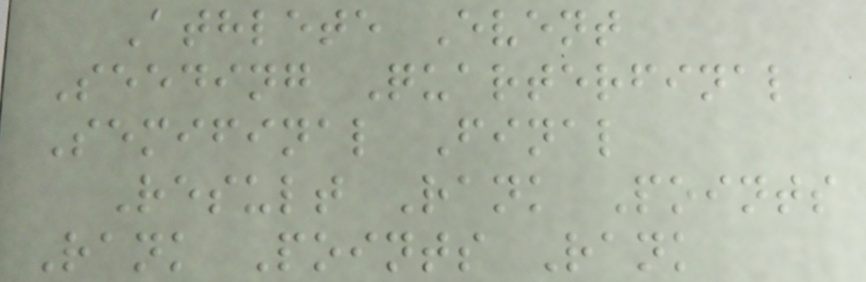Athlete Event
Seeding Quarterfinal
Semifinal Final
Result Rank Points
Rank Points Rank
